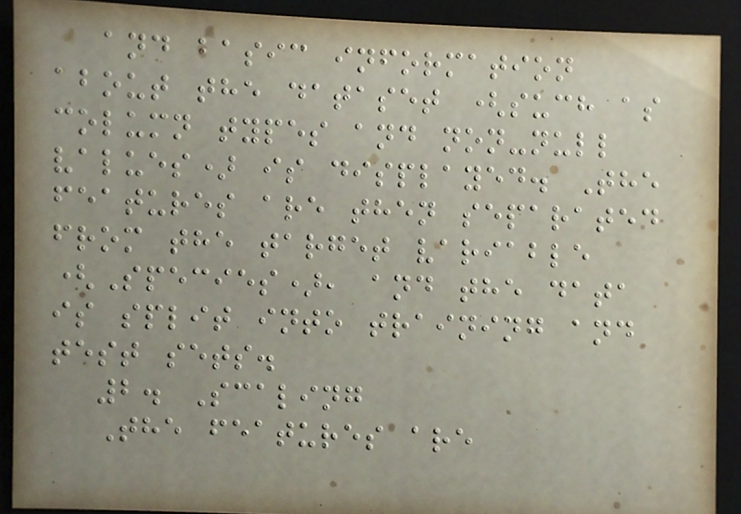and basic information
about the dataset (such as
column types and non-null
values) is displayed. The
features are then separated
from the target variable
(Species), and the data
is split into training and
test sets.
2. Scaling
The features are
